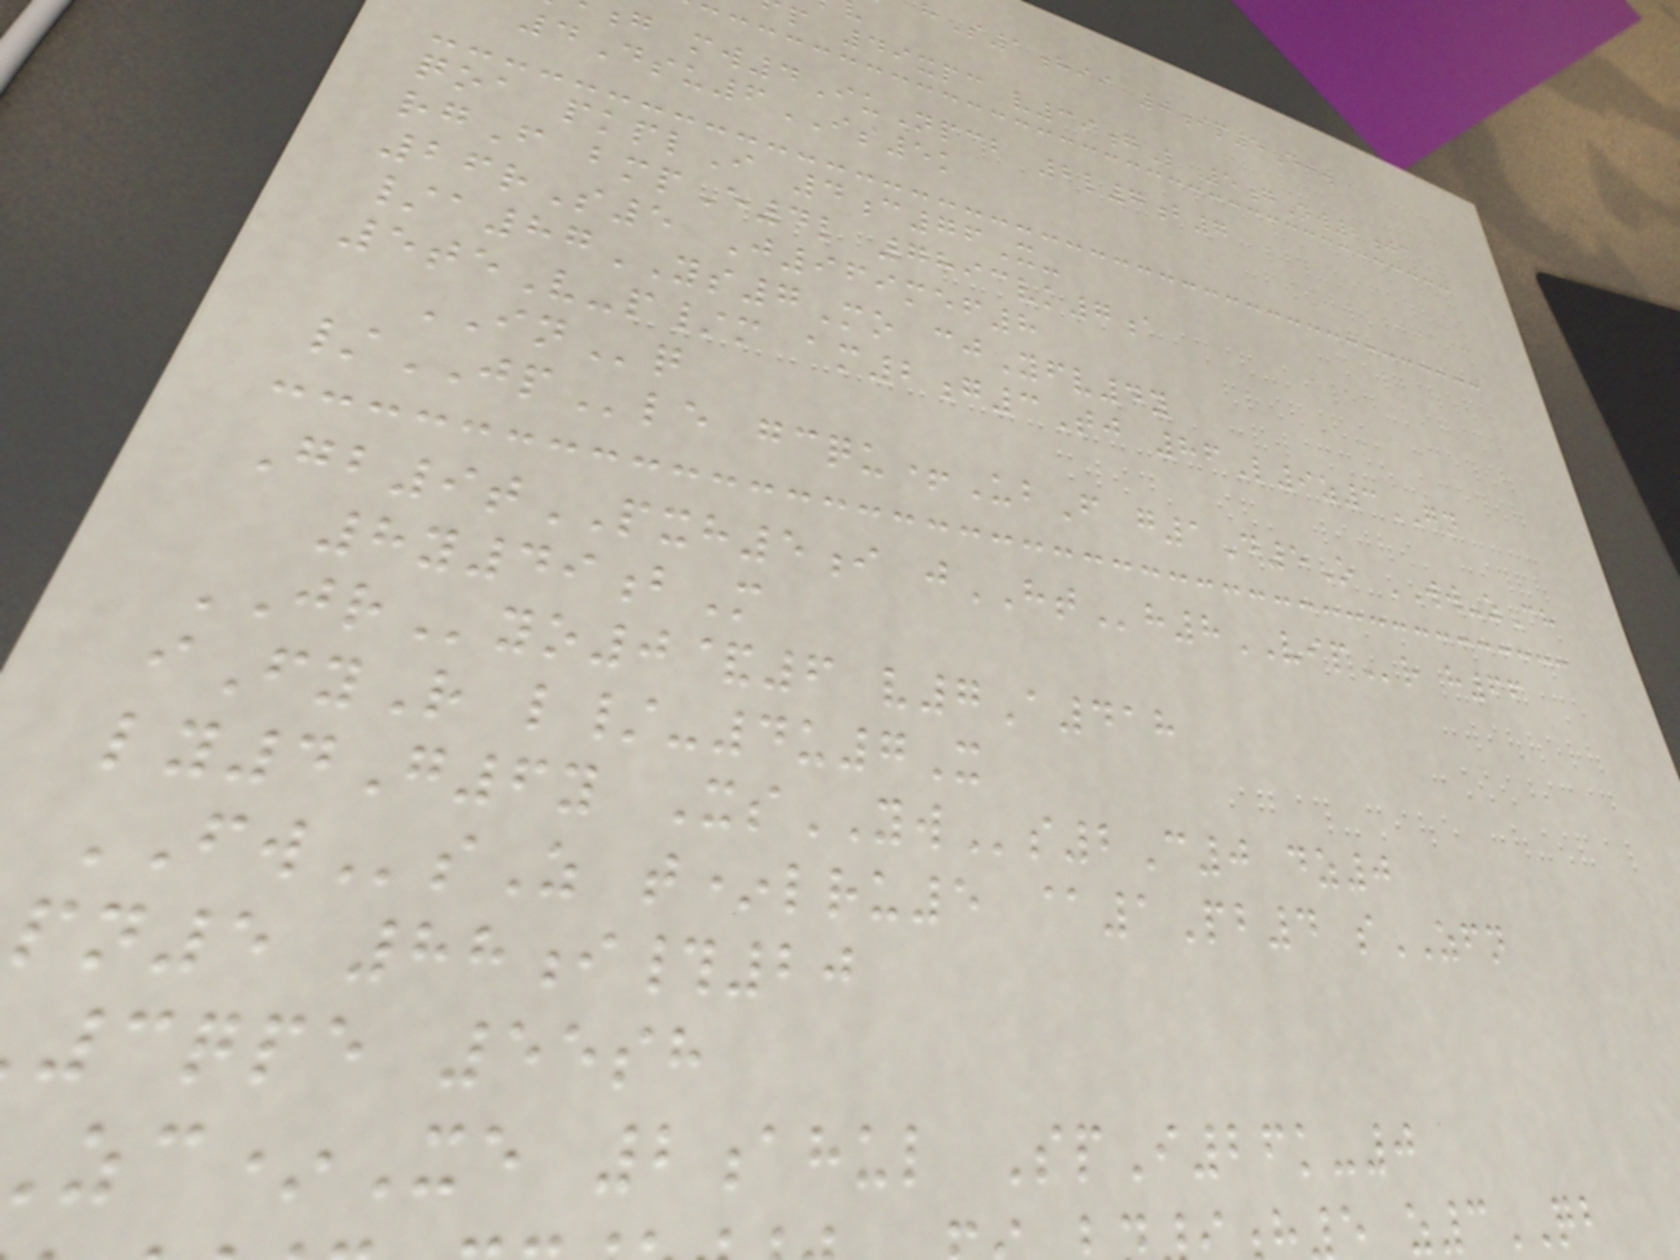hS1hii 0ip5Djw
p 49xpc v39gL 5gNw2jc
g mw4IuNpcb 2l7b7
4Dsu6IS5k
qoa pkplI 4c76X-
rgF bmpE4l 7893vk7a
26rS5 J969mef8
/a87YS7Mo cjYfv4y
5teV-p/m am2g3Tj 86L9z3GN
INq
/JPle gcqu+UbF g1D5O WW-zCh
Gb9tPXH5i jHTh8VIPr h66
8y49bM
JRyo0&6 v7A418
iFyR l/-4u7X
ly4G6y XsYWs2C0 dz0
FWsZ t*lru5 @1Pb4 sZFN
pn5 88i#20
3qpe 55sh
*Xe 2ahul SpI26k-0
e z3QB
